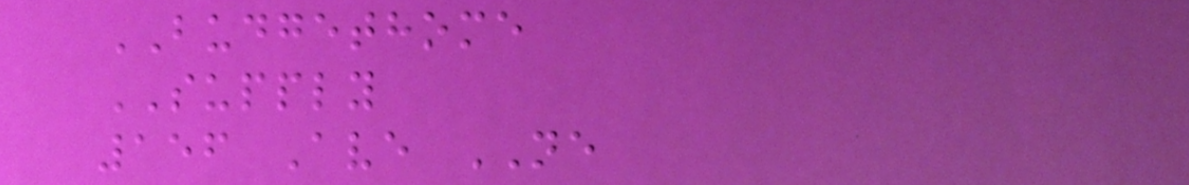BUDGETHOME
SUPPLY
156 Ave NE
